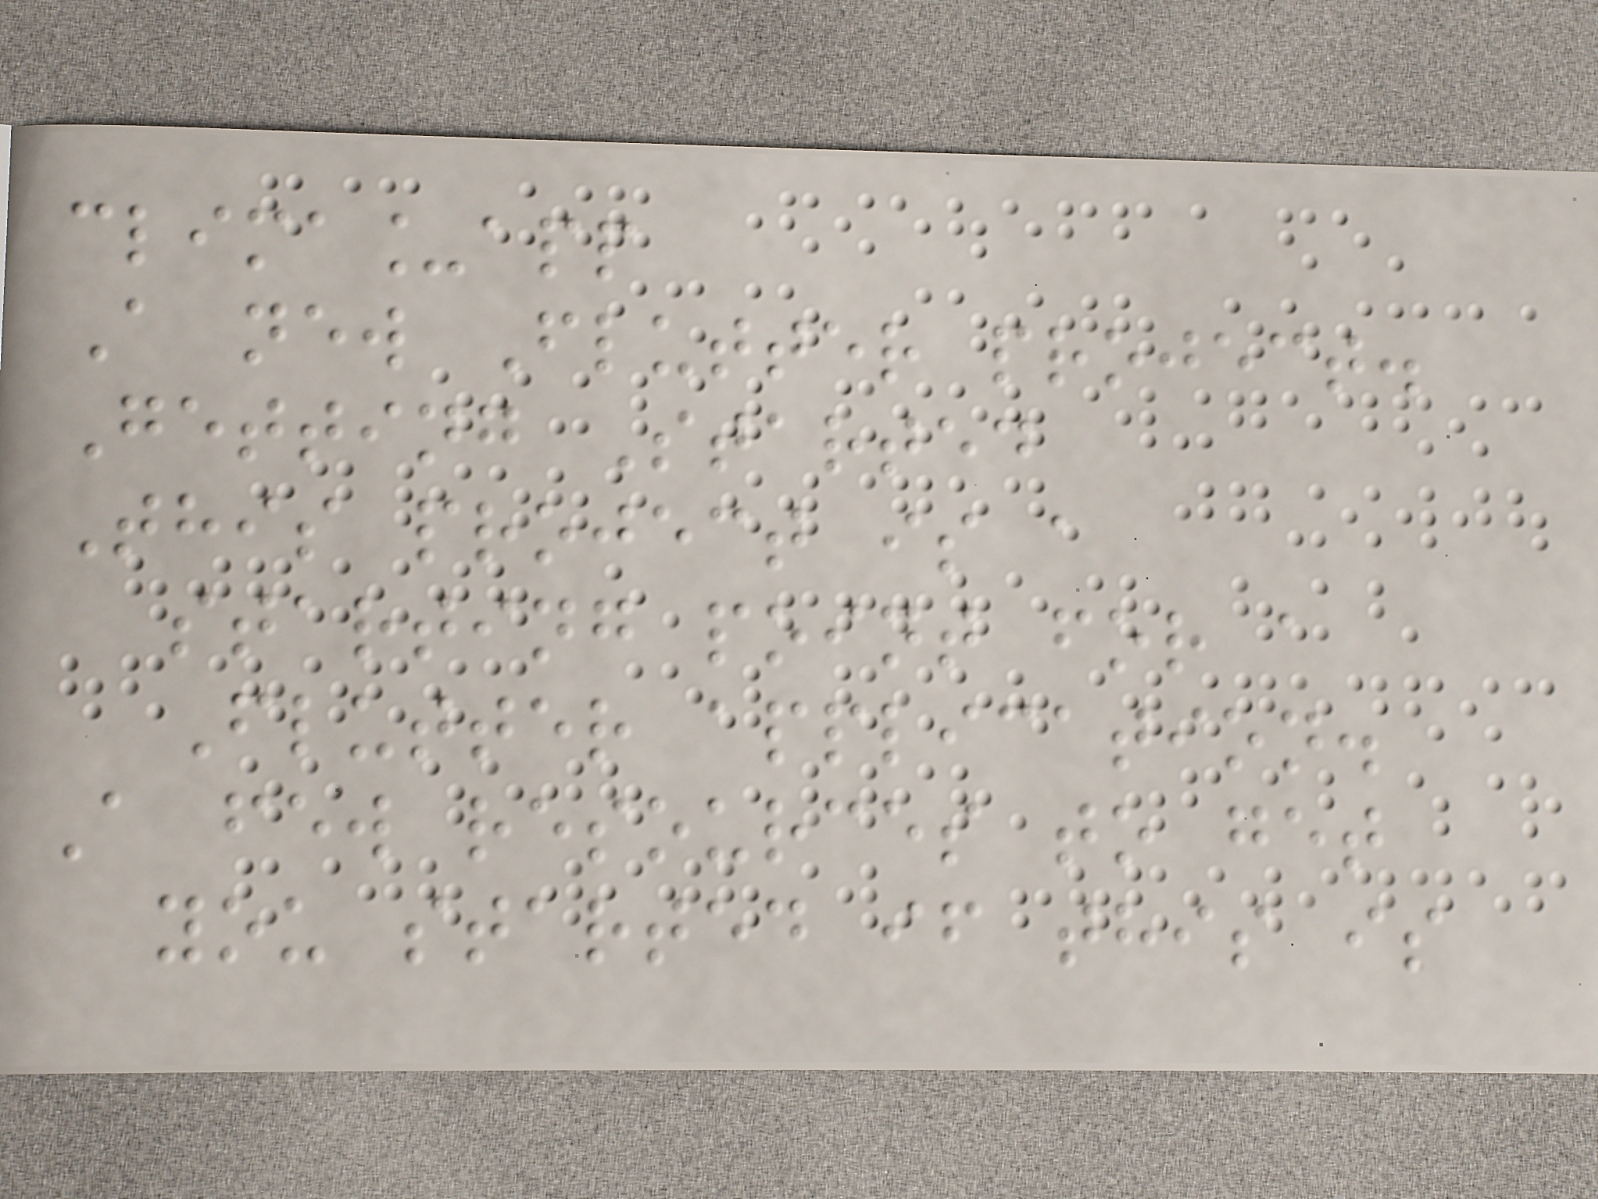clima_app
A new Flutter project.
Getting Started
This project is a
starting point for a
Flutter application.
A few resources to get
you started if this is
